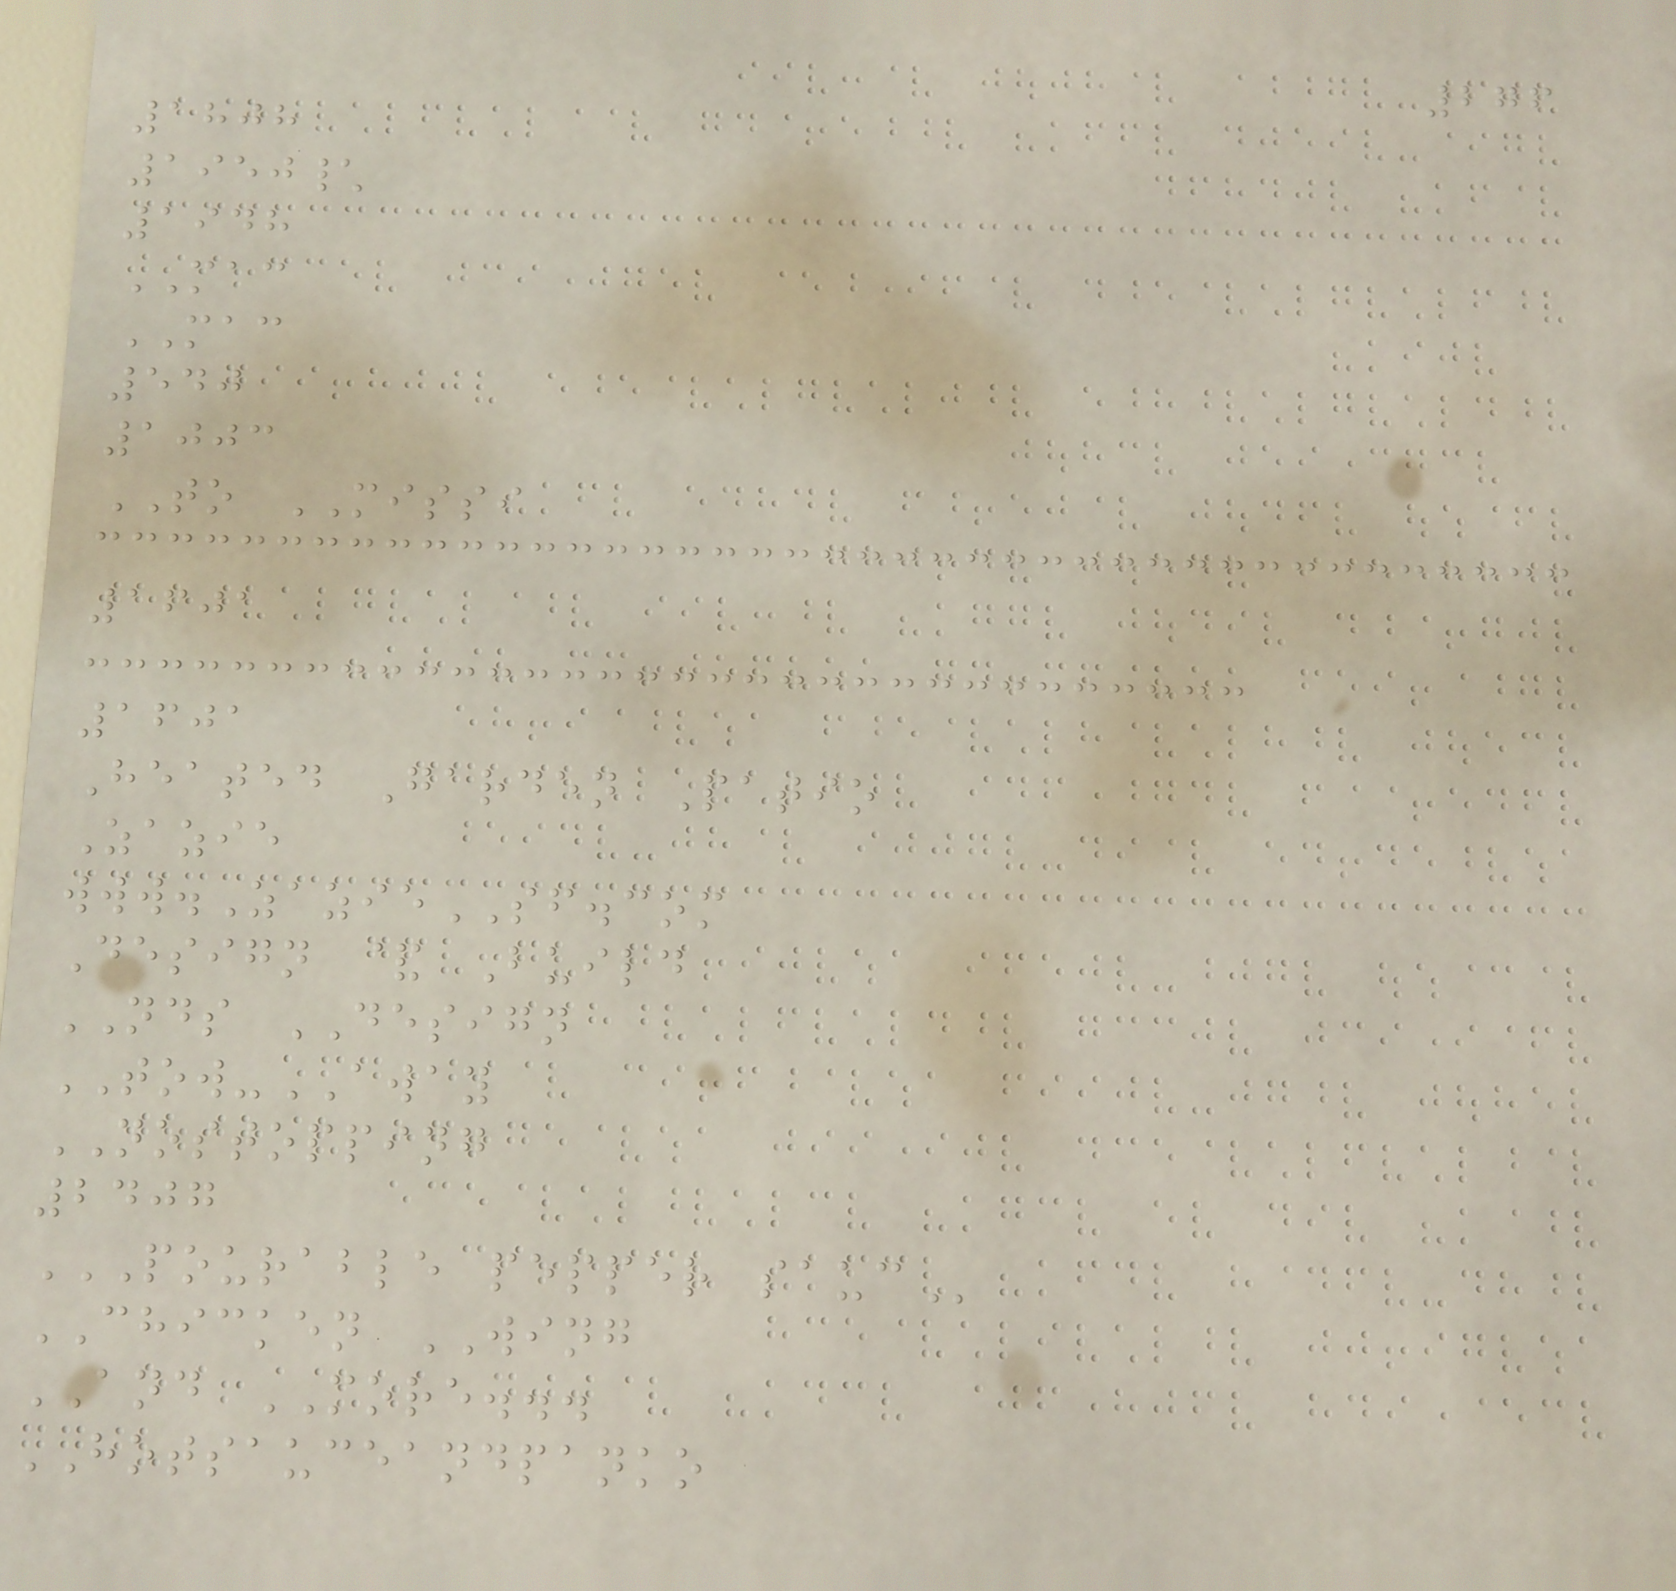276
1808
1950\
1948
MAC
MAC
540
1003
TO MISSI
1601
1601
Heated Garden Patio
Zazie
www.ZazieSF.com
Design & Build
NDS DESIGN
TOW-AWAY
NOSTOPPING
2407
POURABLE PEPPER SAUC
CHICKEN WING
AND MORE...
HOTSAUCEANDPANKO
